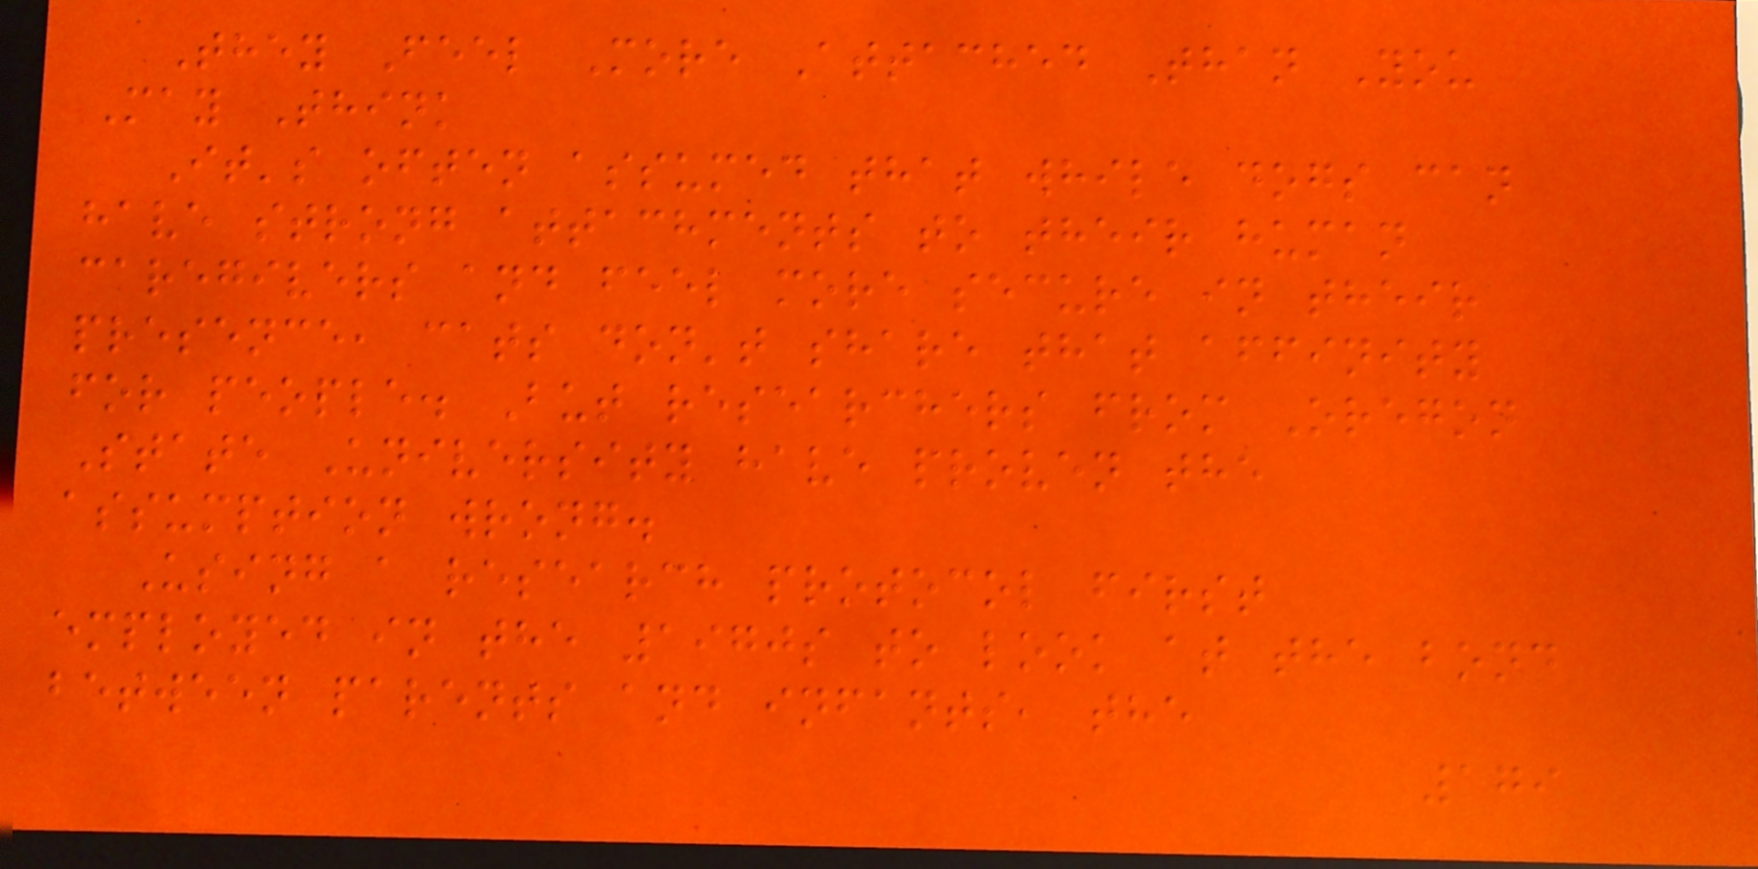They Feel More Attached Than You
May Think
It's often assumed that while dogs can
have strong attachments to their human
caregivers and feel more secure in their
presence, cats don't share that affinity
for people. But researchers from Oregon
State University have proven the
assumption wrong.
Using a research protocol first
employed in the 1970s to look at the bond
between parents and infants, the
179
